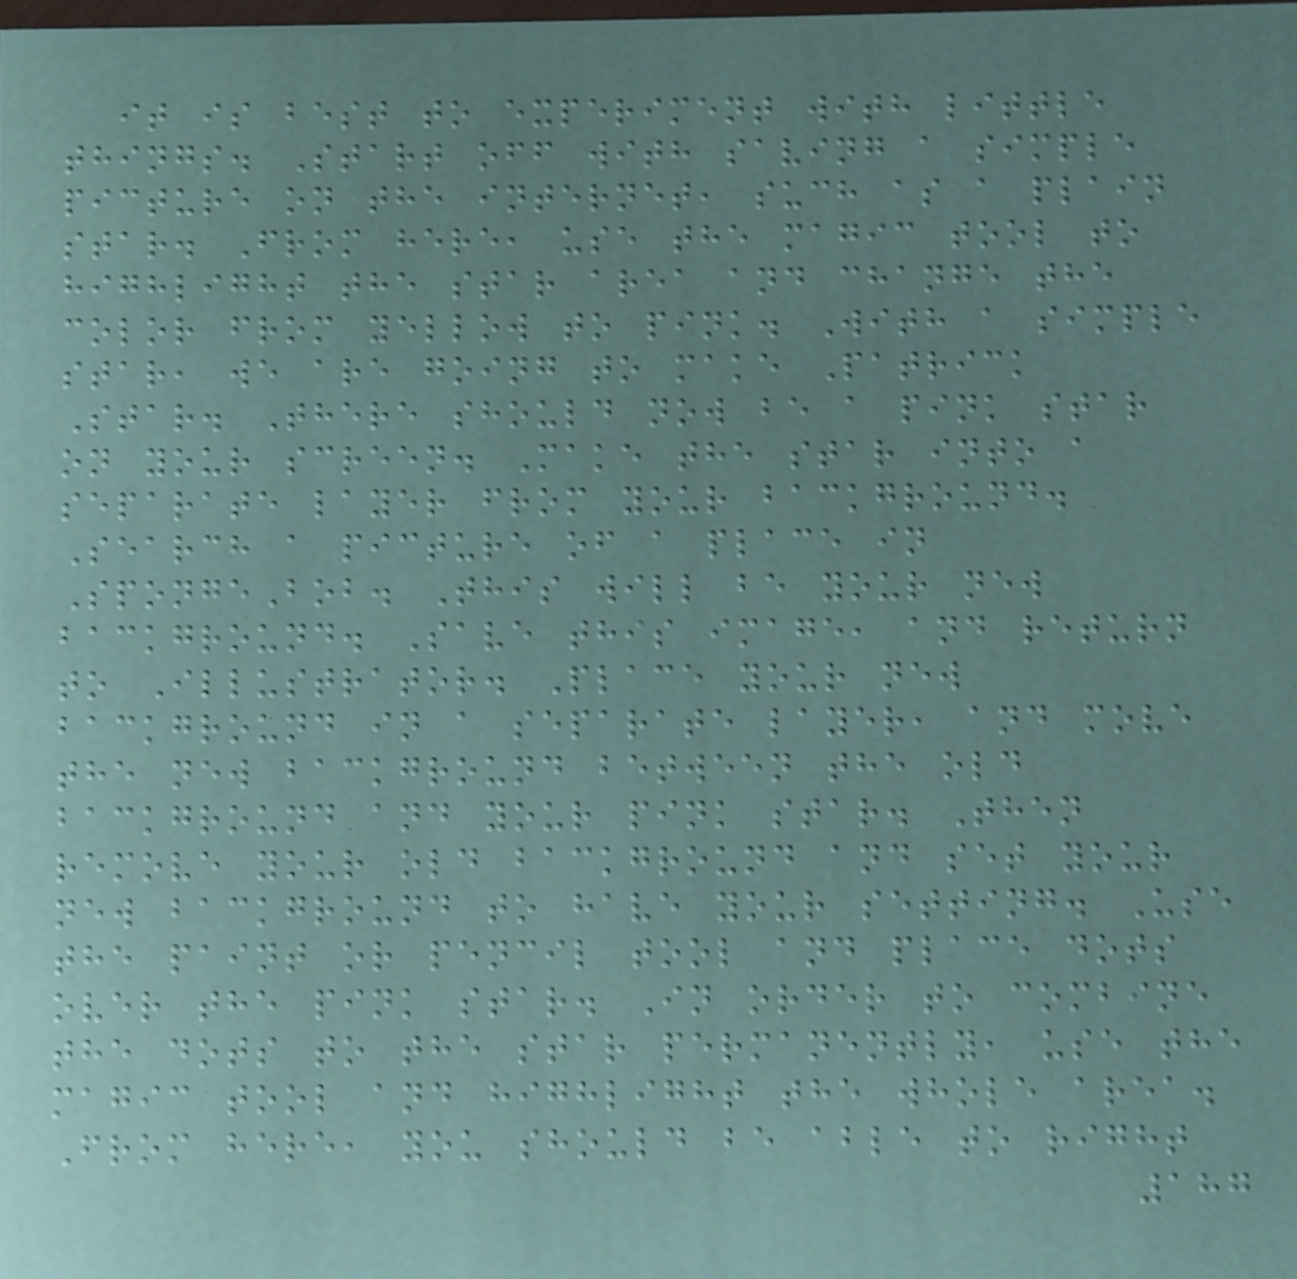it is best to experiment with little
things. Start off with saving a simple
picture on the internet, such as a plain
star. From here, use the magic tool to
highlight the star area and change the
color from yellow to pink. With a simple
star, we are going to make Patrick
Star. There should now be a pink star
on your screen. Make the star into a
separate layer from your background.
Search a picture of a place in
SpongeBob. This will be your new
background. Save this image, and return
to Illustrator. Place your new
background in a separate layer, and move
the new background between the old
background and your pink star. Then
remove your old background and set your
new background to have your setting. Use
the paint or pencil tool and place dots
over the pink star. In order to combine
the dots to the star permanently, use the
magic tool and highlight the whole area.
From here, you should be able to right
187
